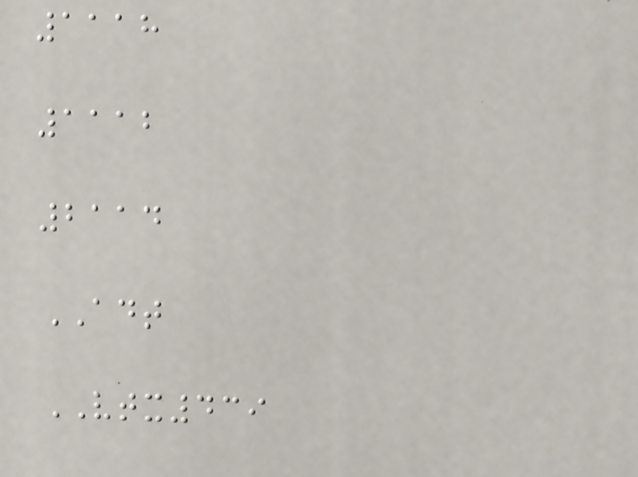1118
1112
2114
ADT
VTX439
